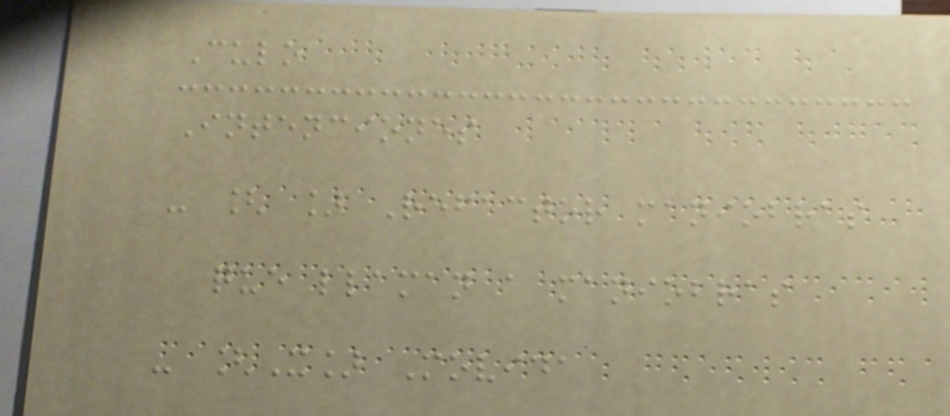Culo
Intenciones
- [ ] Refactor maniobras
que llaman a maniobras
- [X] Movida
